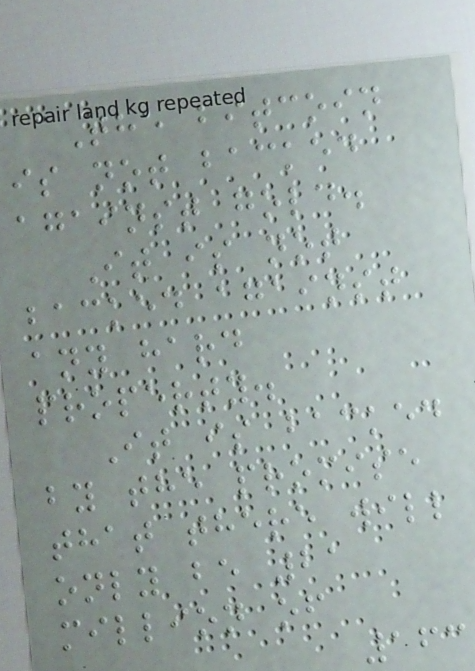The bitcoin
is not backed
against gold.
It is not
backed against
any hard
property.
It is backed
by the promise
that there will
only be 21
million of
163
